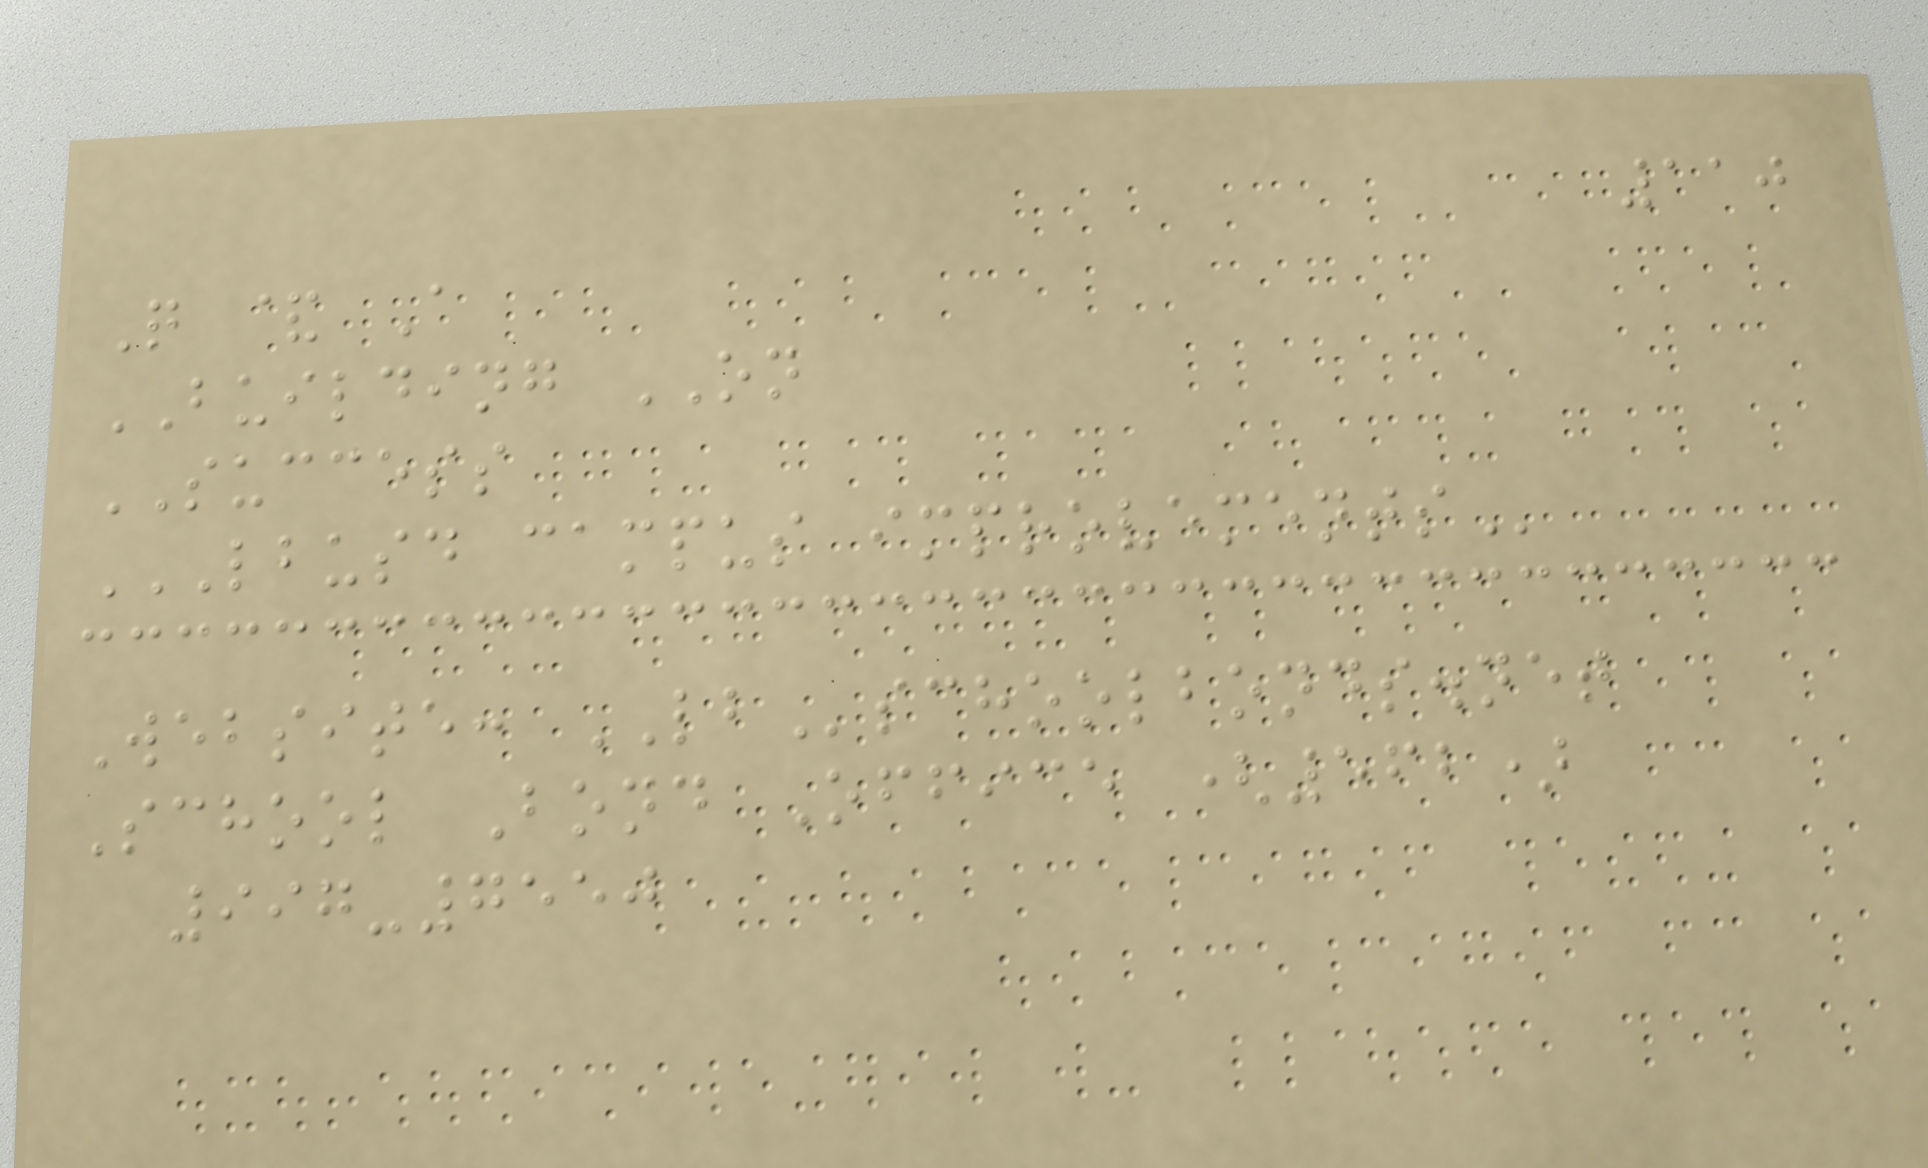110
Q & A
BUILDING ON
SUCCESS
LBUSD CAMPUS IMPROVEMENTS
Website: LBschoolbonds.net
School Bond Office (562)
997-7550
